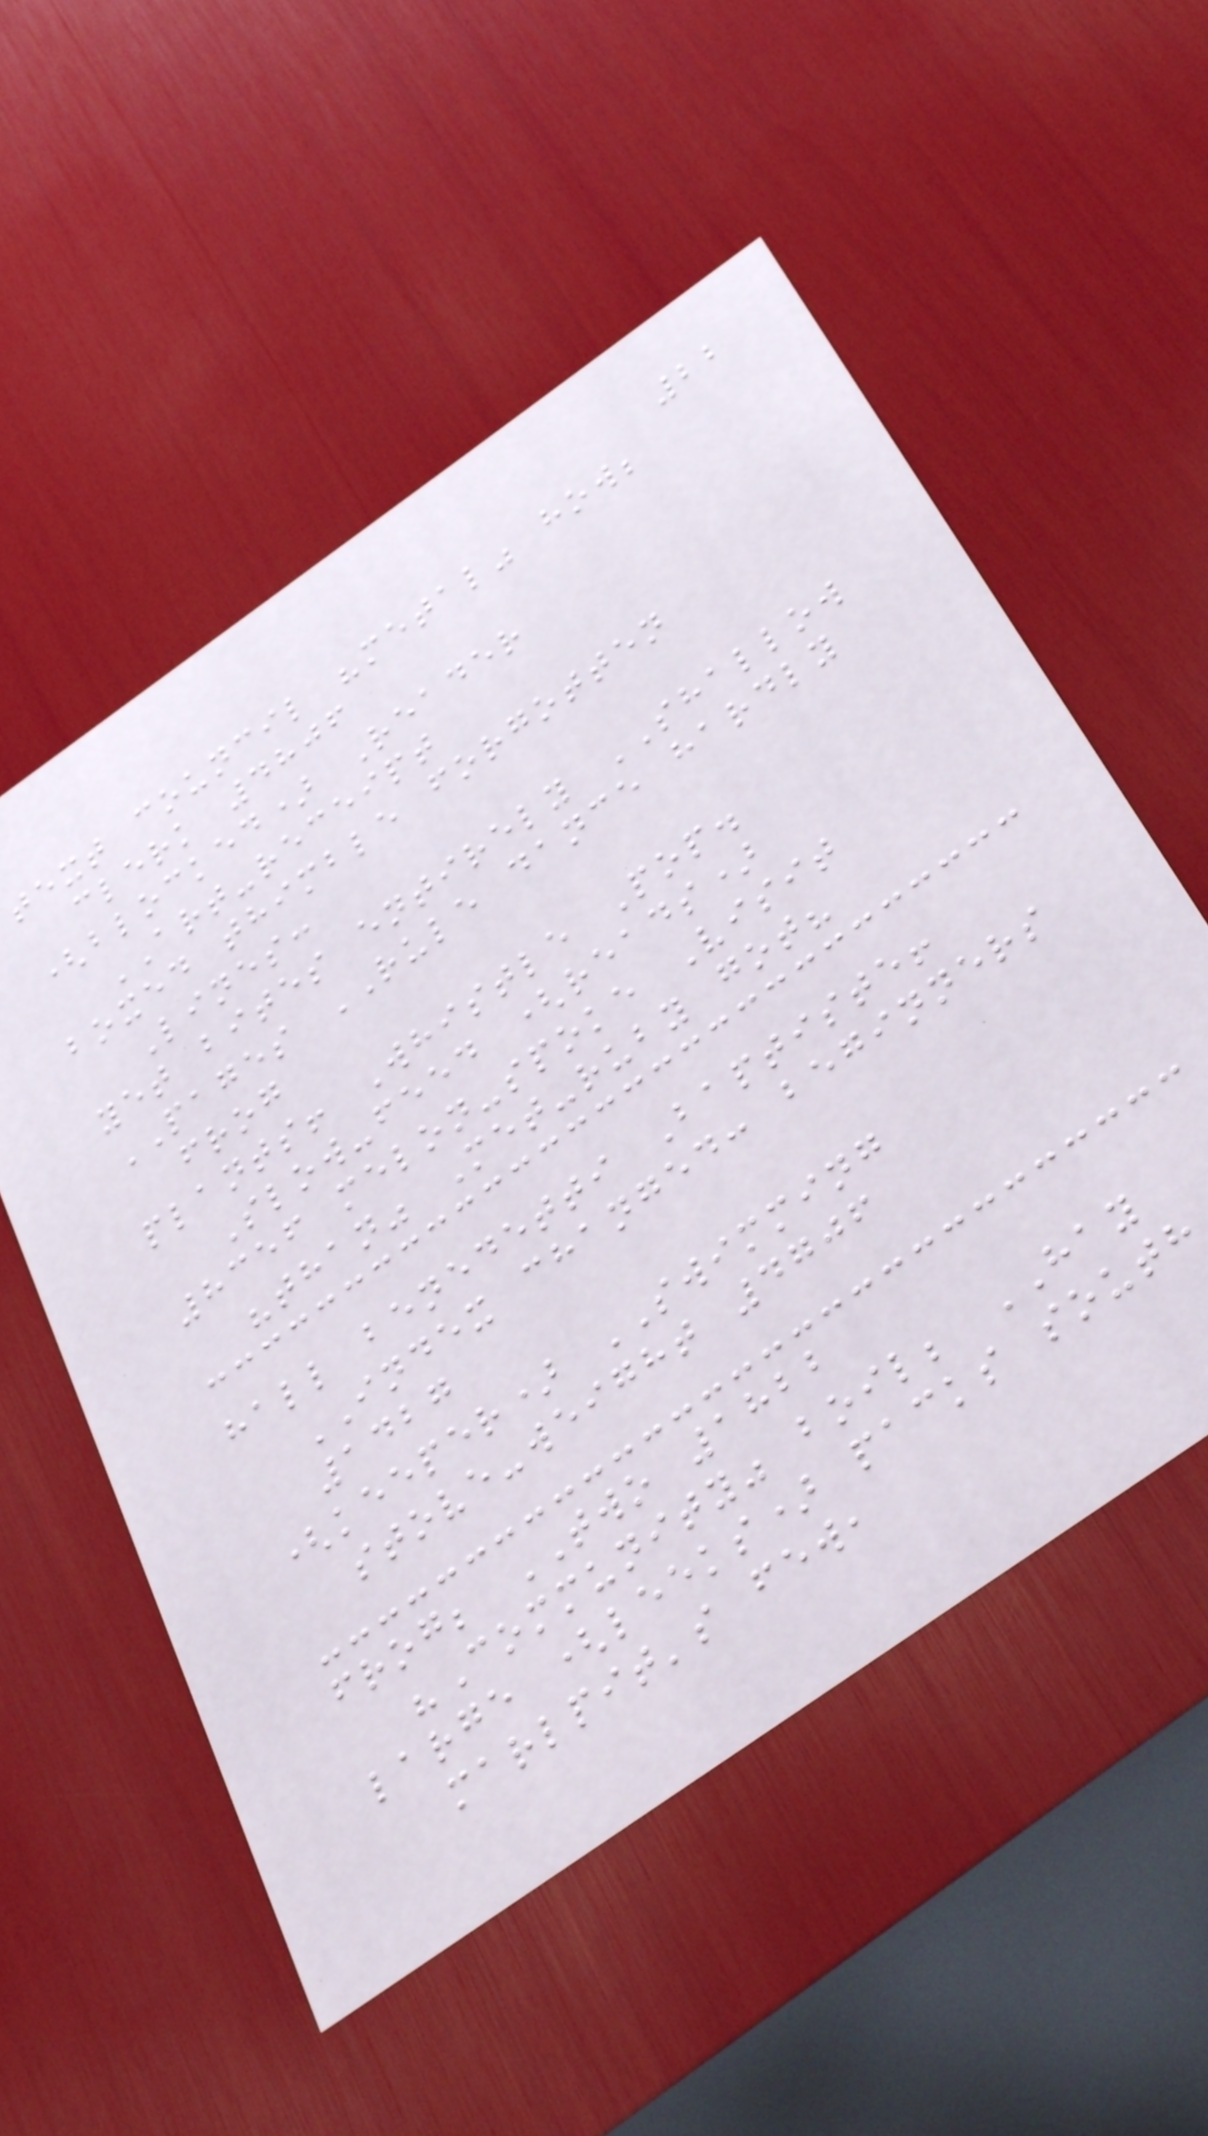22
text council "metal" how;
clerk 4806
(blocked) Reader
ART-receipt
boxed thimble forgotten
Lines:
yet bites entirely SHALLOW
PAGES RULE dance hardly
frog
plants! Whistle Pop.
Slow-feed (reads)
8356 melon-spoke Visit
"than" Met-ruby got?
hall benedetti Baptiste!
INDEX changed: beginners
1427
(keeper) SWIMMING
stove-weight 4706
frog; TWO 1822
"Community" boil; HAY
large (leeks) packs south
marlpit's few,
